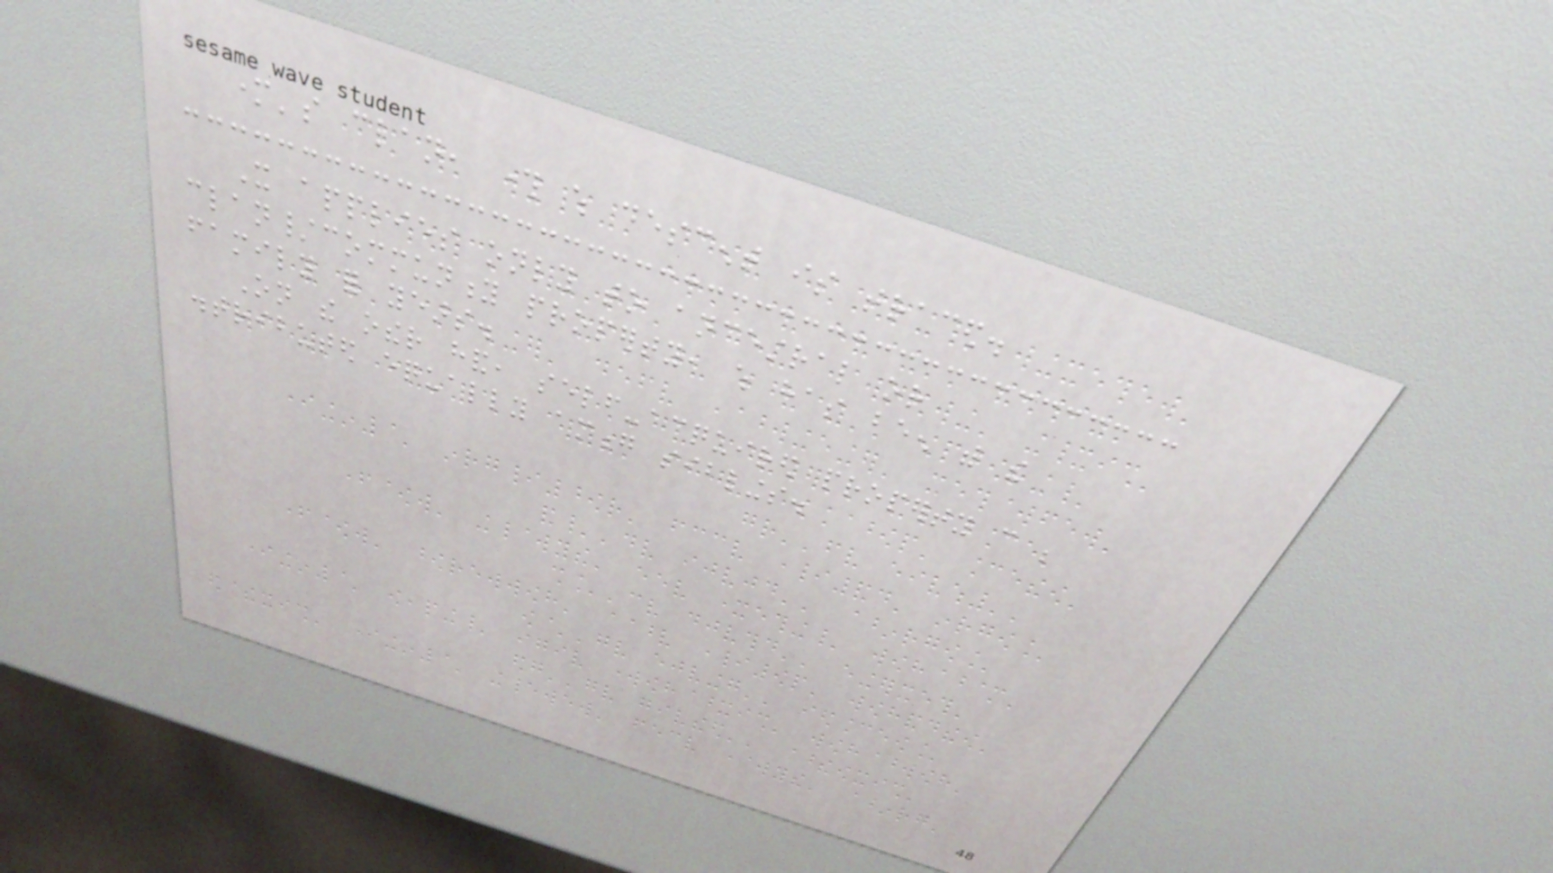mother's clan, through which descent is traced.
It applies only to ancestral or
clan/community property, which has been with the
family for years.
On the other hand, self-acquired property can be
distributed equally among siblings.
